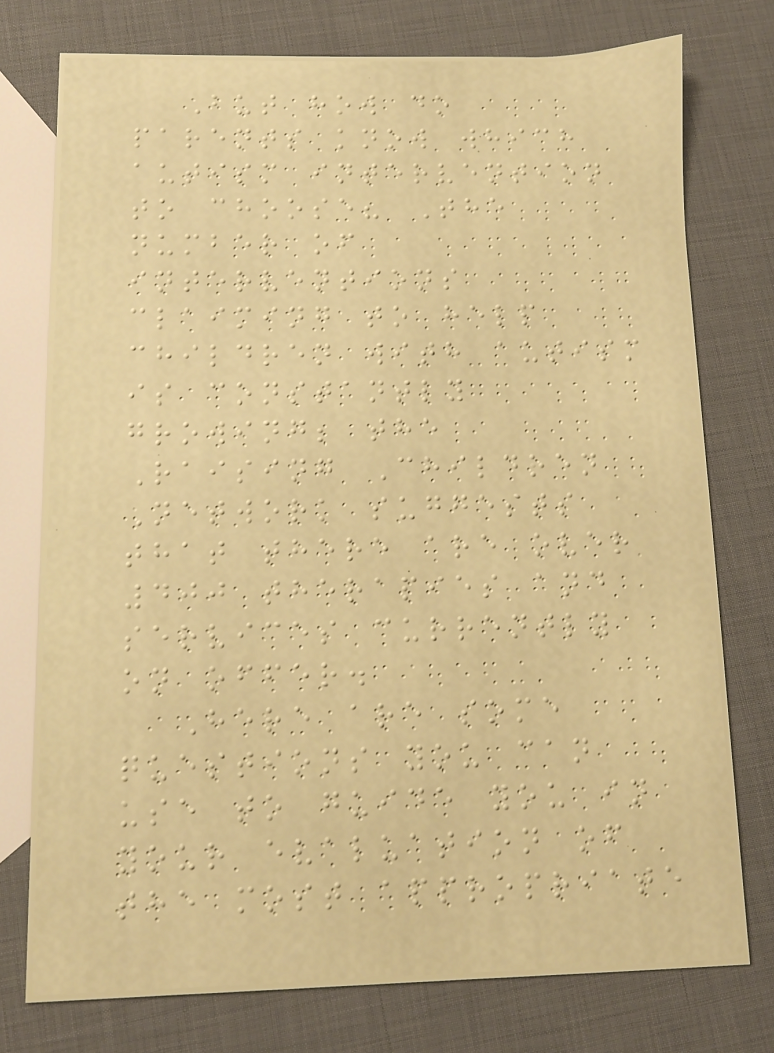But how do
parents know which
autism intervention
to choose? The
number of
interventions
claiming to help
children with autism
is constantly
growing; the
Raising Children
Network suggests
that there are over
400 therapies and
services currently
on offer.
Here are some
questions you can
use to guide you in
your evaluation of
the most appropriate
